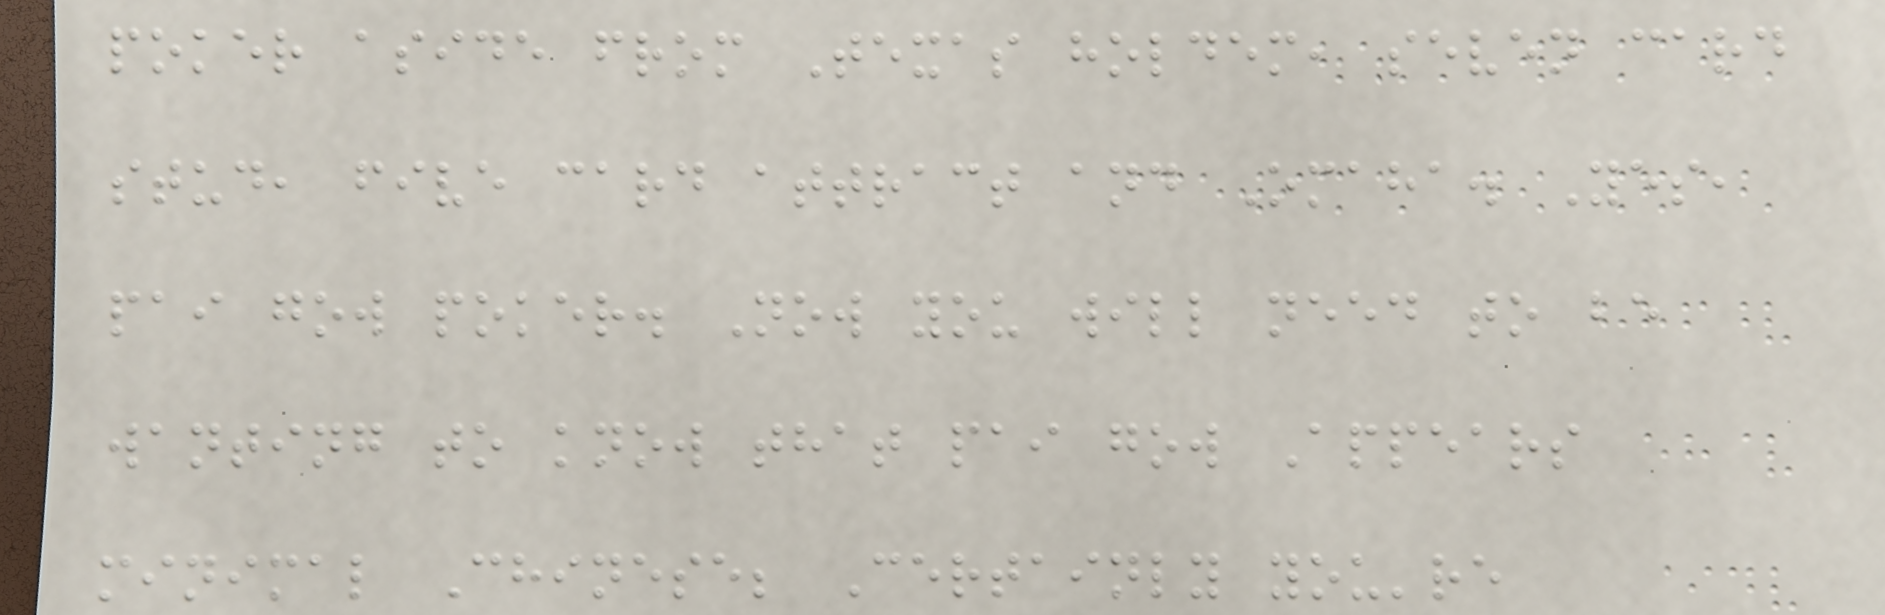poker aside from Texas holdem, seven card
stud, five card attract and Omaha. Yes,
pai gow poker. Now you will need to be
wanting to know that pai gow Appears
minimal Chinese; Certainly you're
